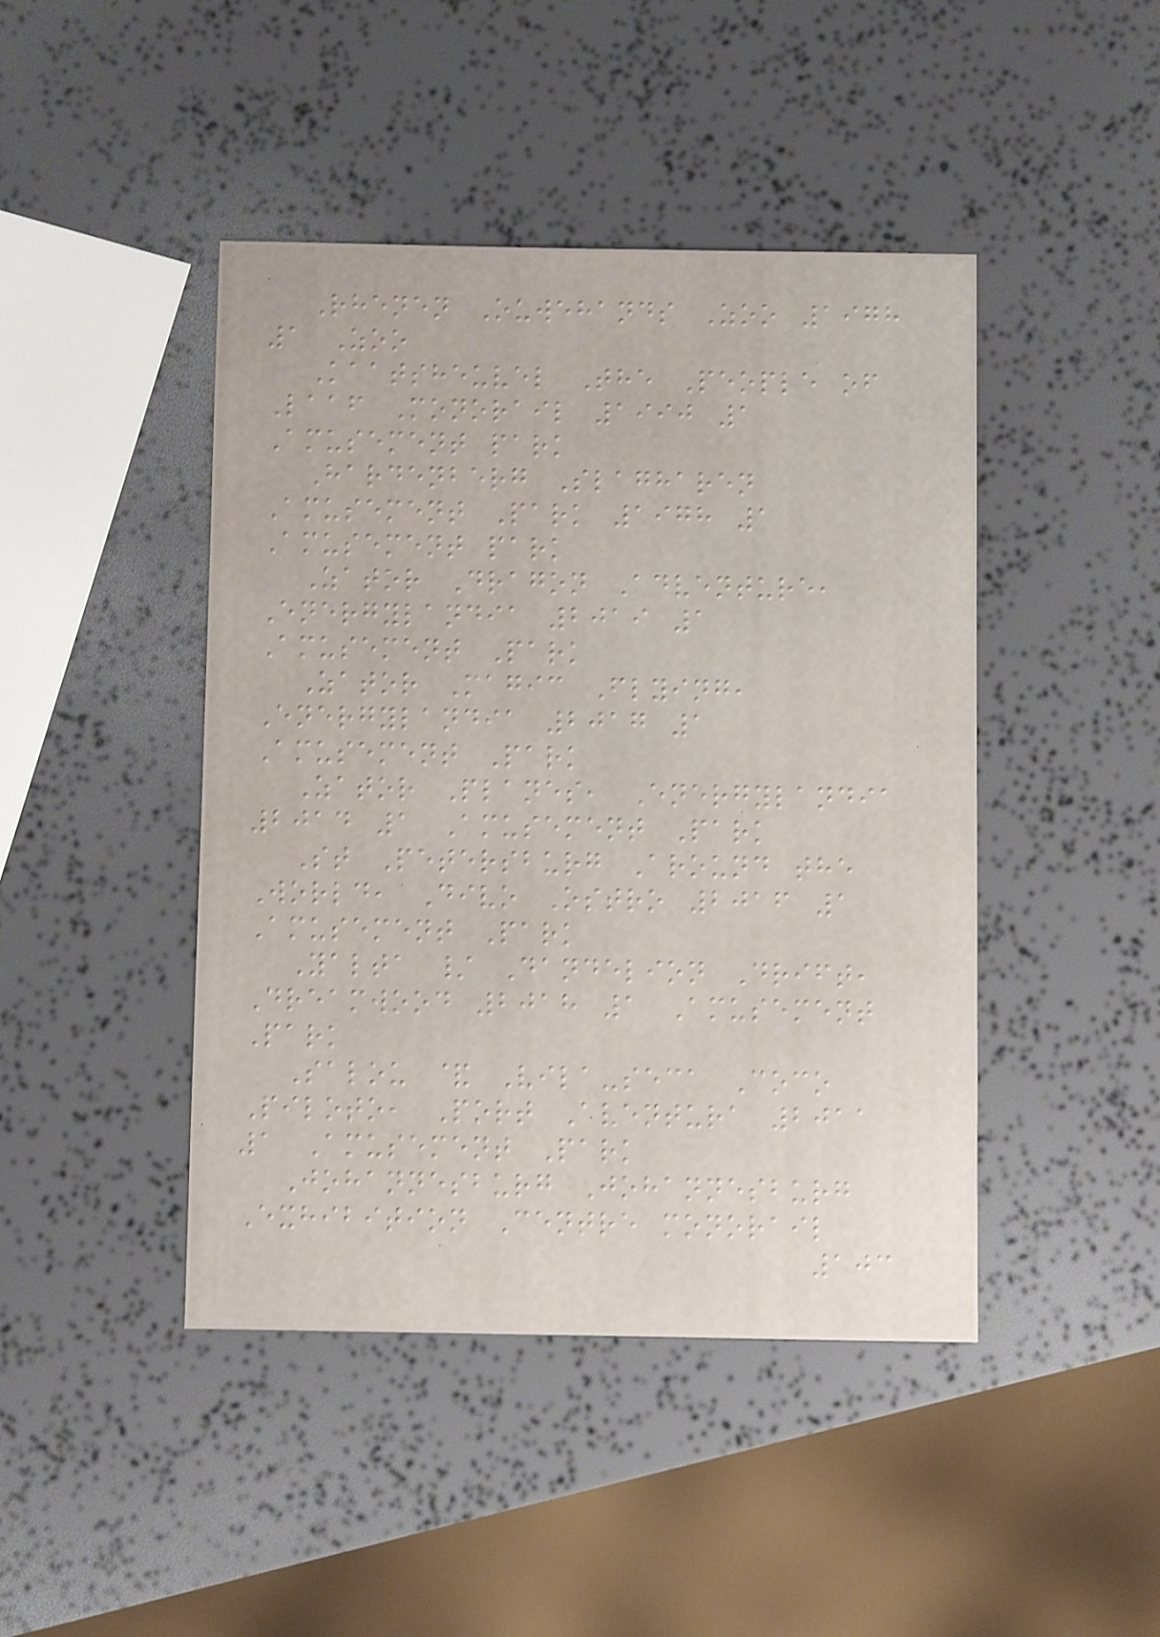Rhenen Ouwehands Zoo 1978
1 Zoo
Kaatsheuvel The People of
Laaf Monorail 1990 1
Amusement park
Hardenberg Slagharen
Amusement Park 1978 1
Amusement park
Zator Dragon Adventure,
Energylandia 2019 1
Amusement Park
Zator Magic Flying,
Energylandia 2017 1
Amusement Park
Zator Planes, Energylandia
2014 1 Amusement Park
St Petersburg Around the
World, Divo Ostro 2016 1
Amusement Park
Yalta / Dandelion Drift,
Dreamwood 2018 1 Amusement
Park
Salou & Vila-seca Coco
Piloto, Port Aventura 2011
1 Amusement Park
Johannesburg Johannesburg
Exhibition Centre monorail
103
